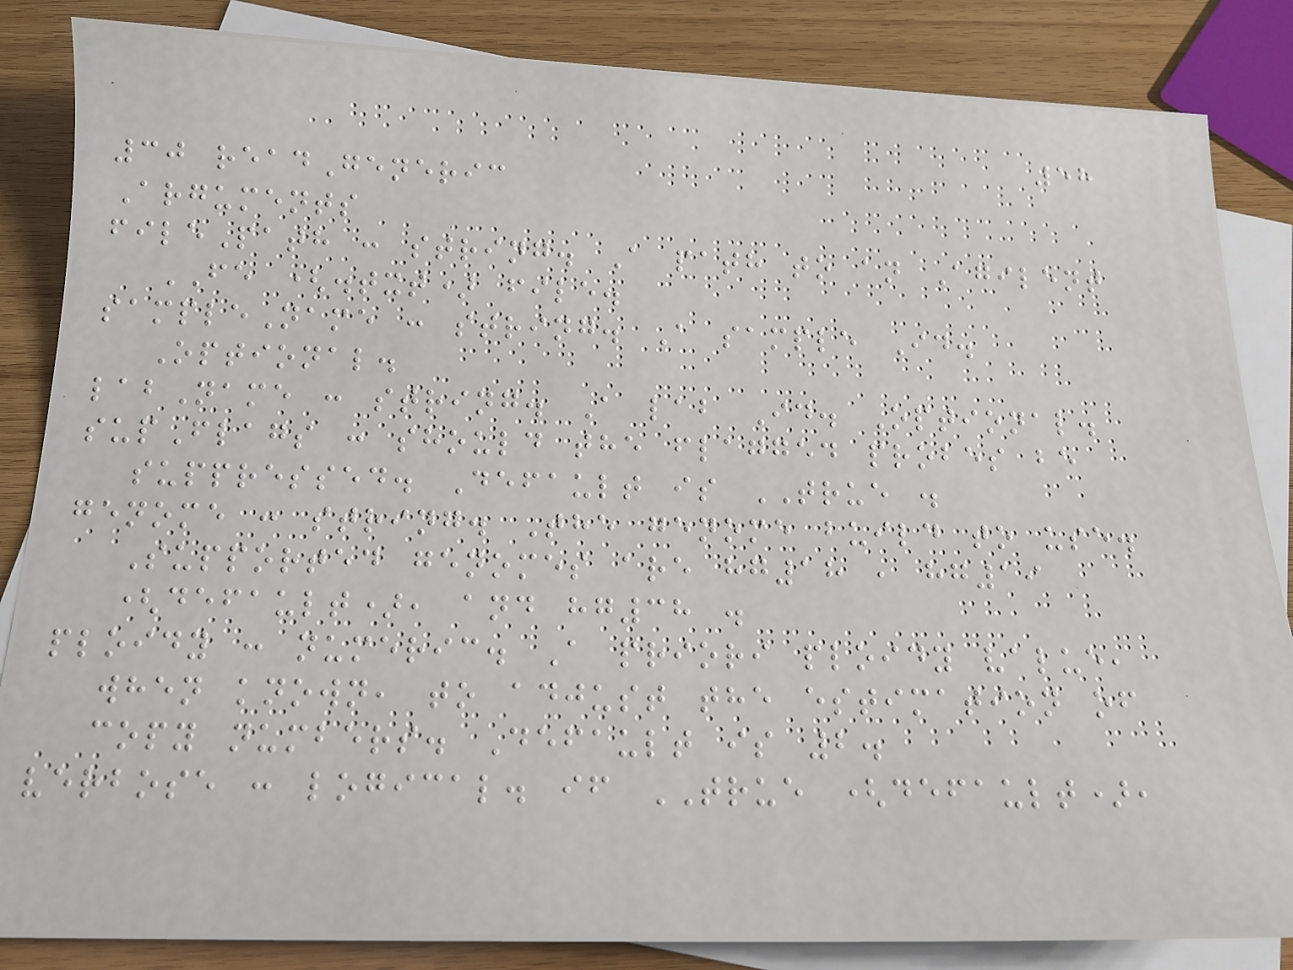58
30 readGeneric
Arguments
filePath : string. A path to an Agilent
FE (.txt) file.
sampleName : string. A sample Id.
Optional.
labName : string. A lab Id. Optional.
supFlags : should the flagged probes be
suppressed. Default is TRUE .
genome : string. The genome build to use.
Supported genomes are hg18 , hg19
(default), and hg38 .
ploidy : numeric. A priori ploidy value,
when known, to adjust the estimation of
copy numbers. Default is 2.
verbose : logical. if TRUE (default),
